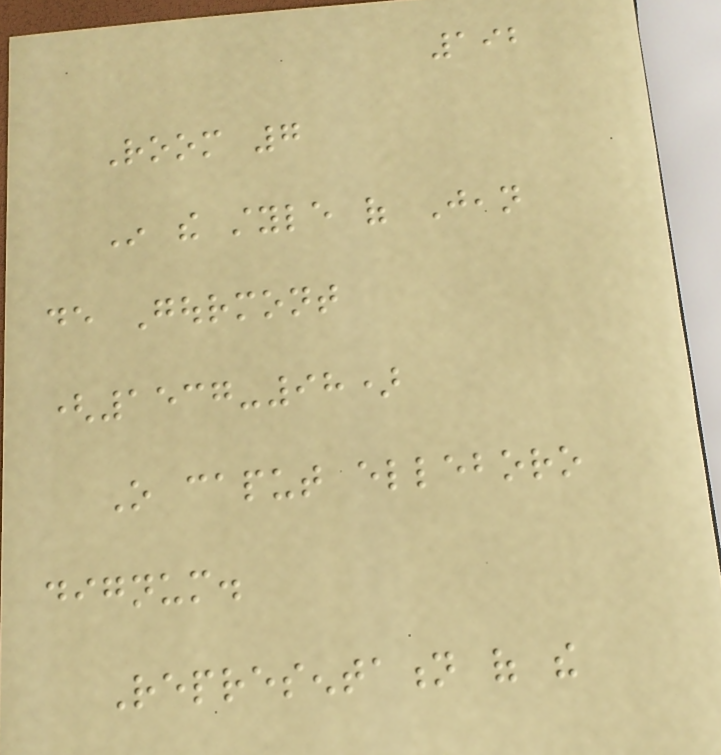192
Room 7
In the style of Jean
de Gourmont
(1537-98)
O caput elleboro
dignum.
Representation of the
